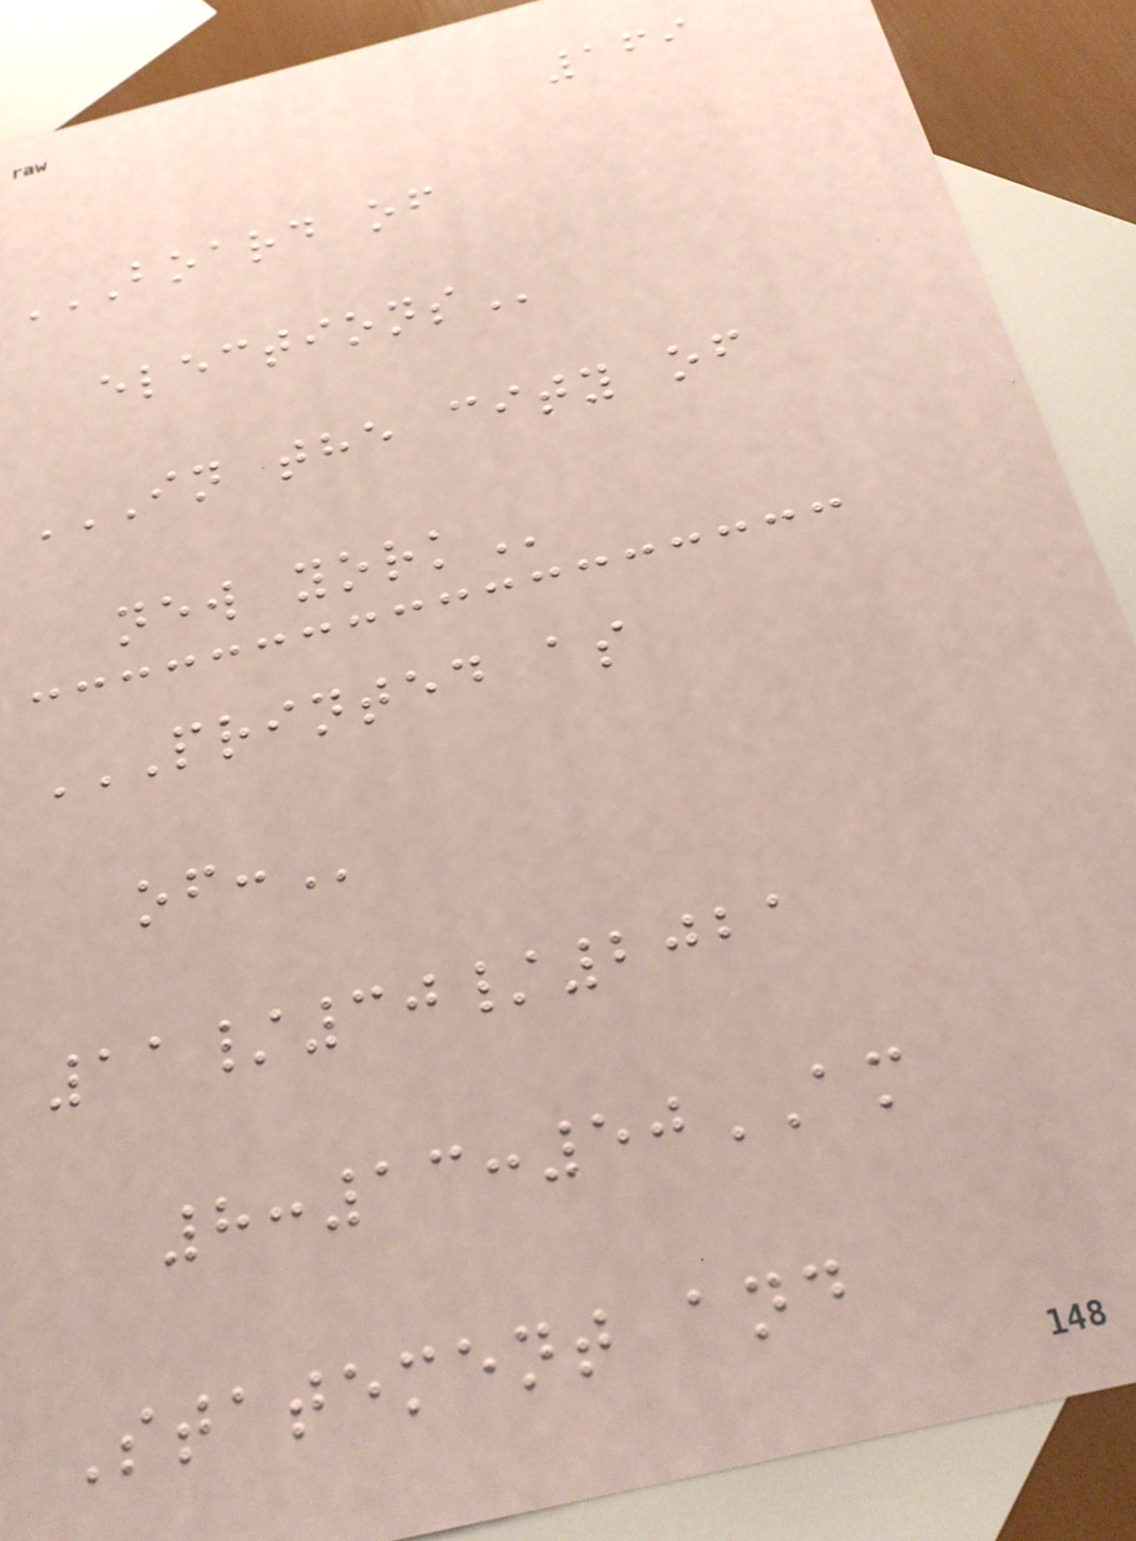169
BOARD OF
ELECTIONS
IN THE CITY OF
NEW YORK
PRINTED AS
OF:
11/30/2021
8:13:50AM
Statement and
